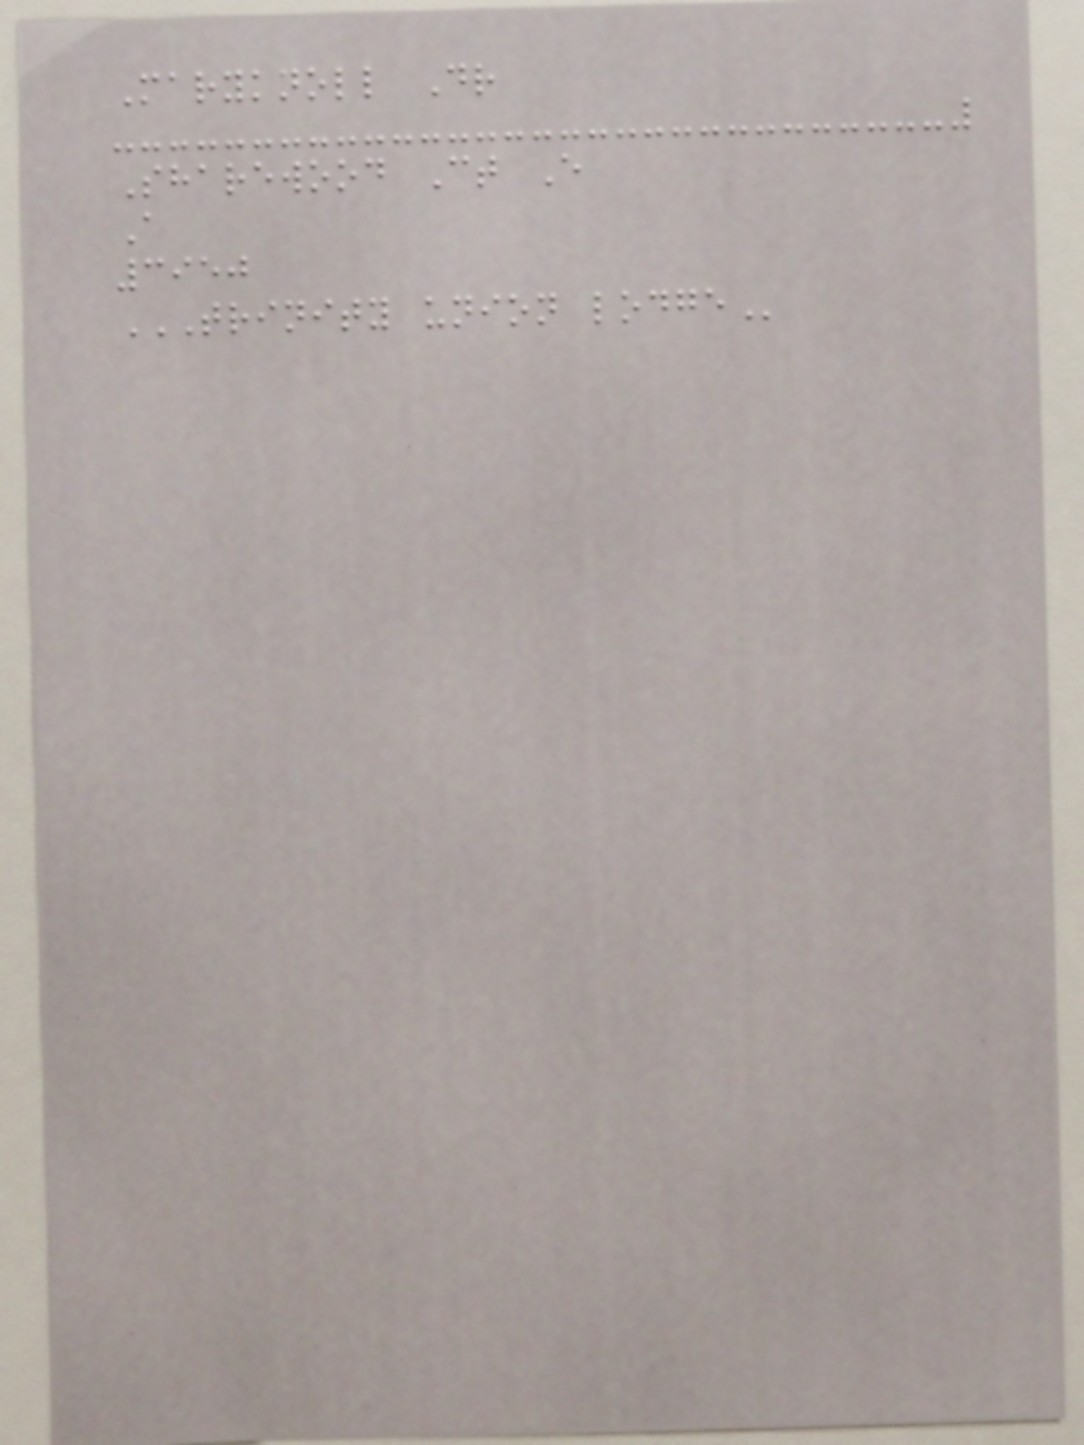Maryknoll Dr
Sharewood Ct E
A
3950
TRINITY UNION LODGE
